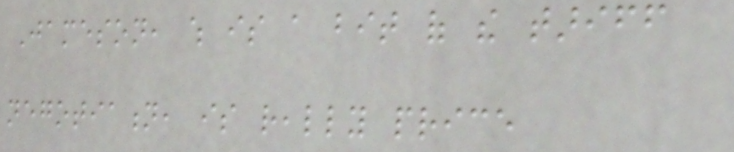Jameson, which is a bit of the tariff
negotiation, is really price
